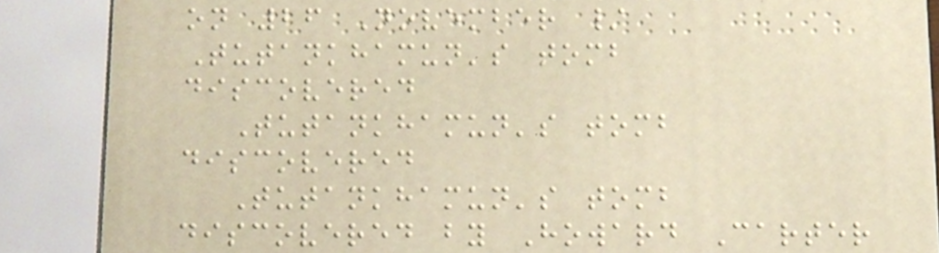on 26 November /
Tutankhamun's tomb
discovered
Tutankhamun's tomb
discovered
Tutankhamun's tomb
discovered by Howard Carter
